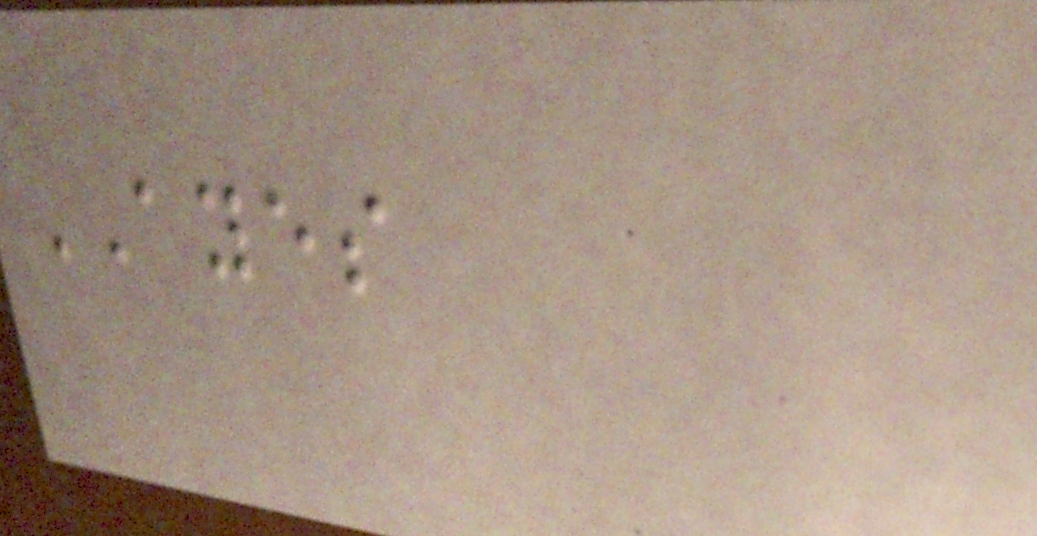AYES
